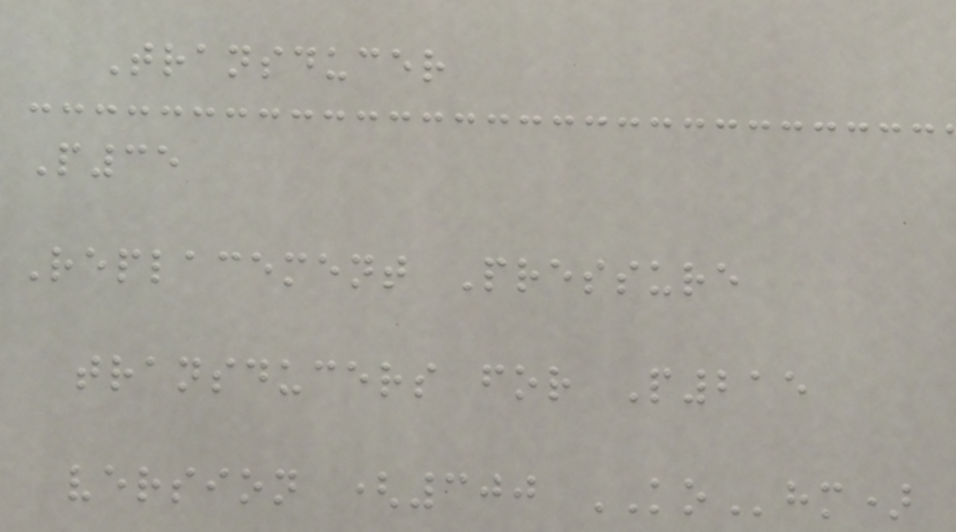Transducer
P35
Replacement Pressure
transducers for P215
version (300 KOhm)
